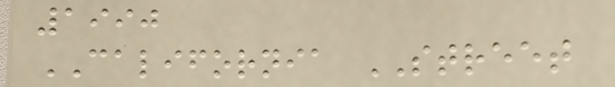1990
CALIFORNIA STREET
